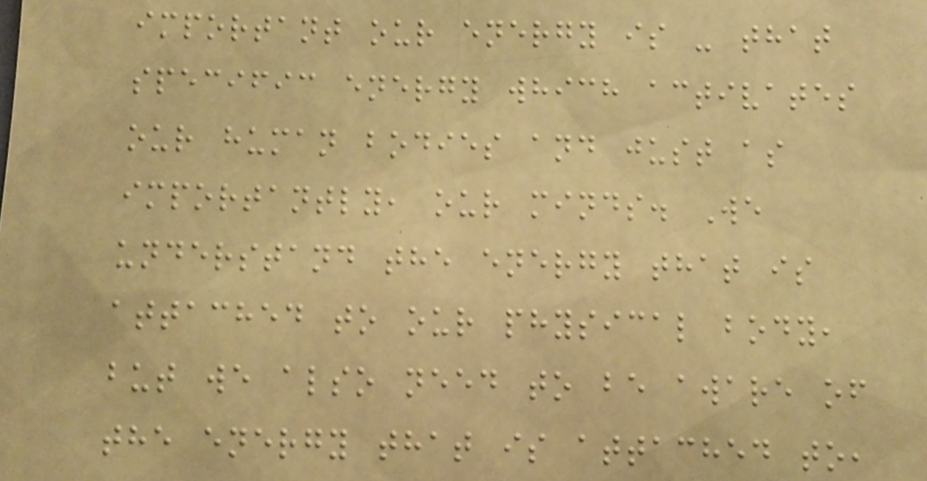important our energy is - that
specific energy which activates
our human bodies and just as
importantly, our minds. We
understand the energy that is
attached to our physical body,
but we also need to be aware of
the energy that is attached to,
